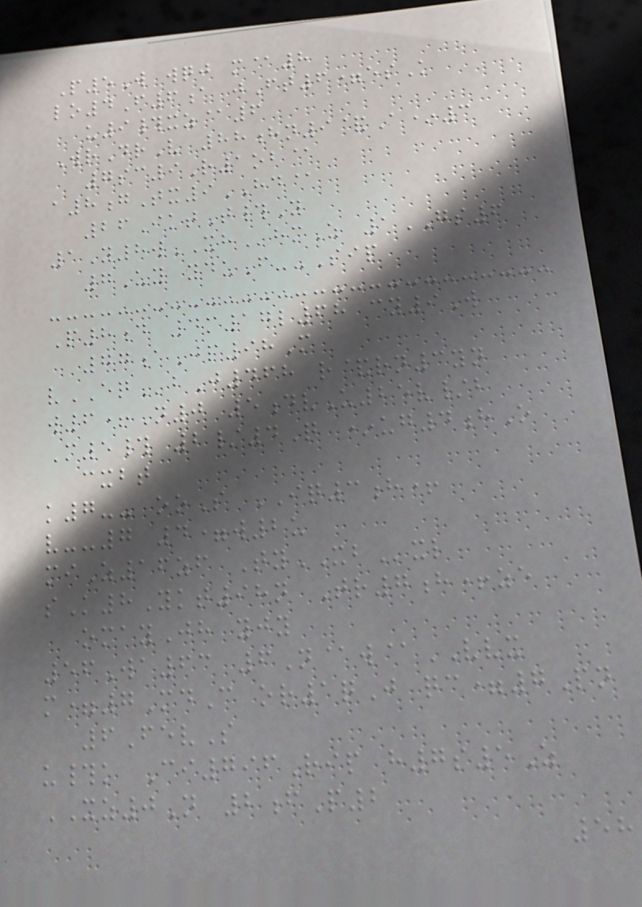P5W wqj m@8
lo4F6a jFt6=esK
u9#xz@6
WrDrV 88hn9&A*3
7sc9R1ob@
a8gTx9HD@
26IktT#Y
1Y8wXHhmZ 1GS6
7Uy yduF--Sip
P8d 4m17l68 cy9W
77aJp98M
vEQbJ468 r&rn3yn
w6+N0 5dvU25v/b
M5# 2/4Q *ug4hO
cxbt
k7-- ooS IQ3h+
v--7 4=w2u
miZ16zf TyXBxl
sK8Ykt98n Tr7h+ze
omayJh yjy
56Wa63 6N@w@VVX
m=7MdC or1qJ qc=7Pn
6FevS
u#k Ci796Rip h7s5Z
XZ0N 2fP2
58
